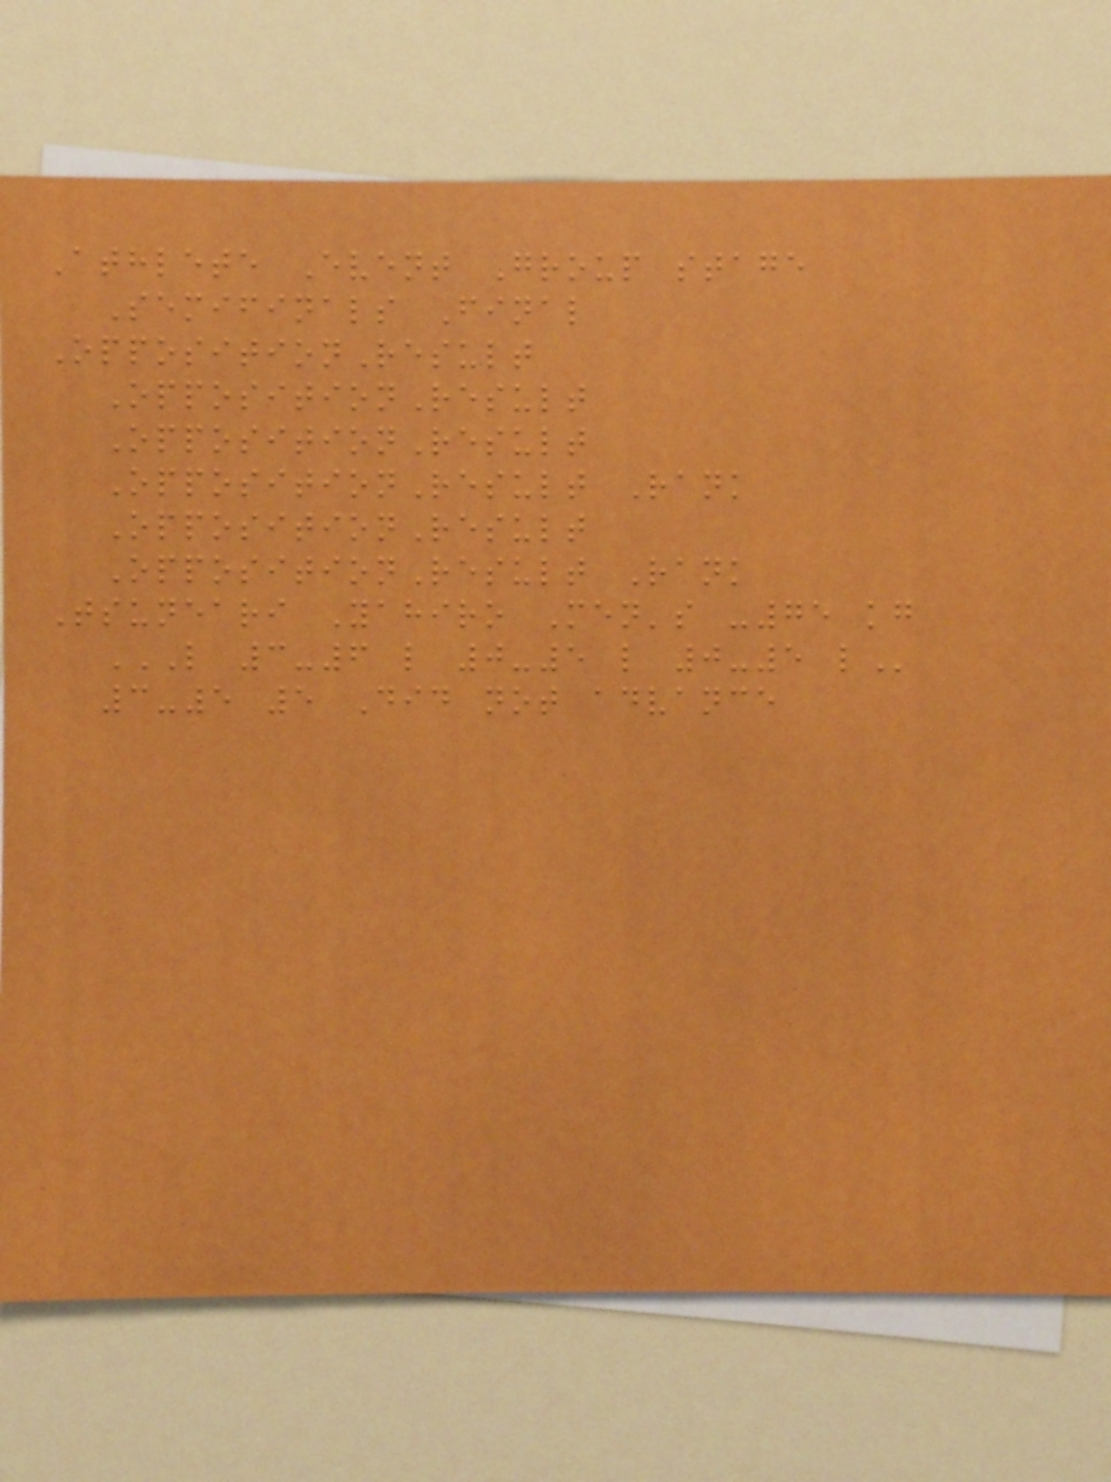Athlete Event Group stage
Semifinals Final
OppositionResult
OppositionResult
OppositionResult
OppositionResult Rank
OppositionResult
OppositionResult Rank
Tsuneari Yahiro Men's -75 kg
L 3-6 L 0-5 L 0-5 L
3-5 5 Did not advance
